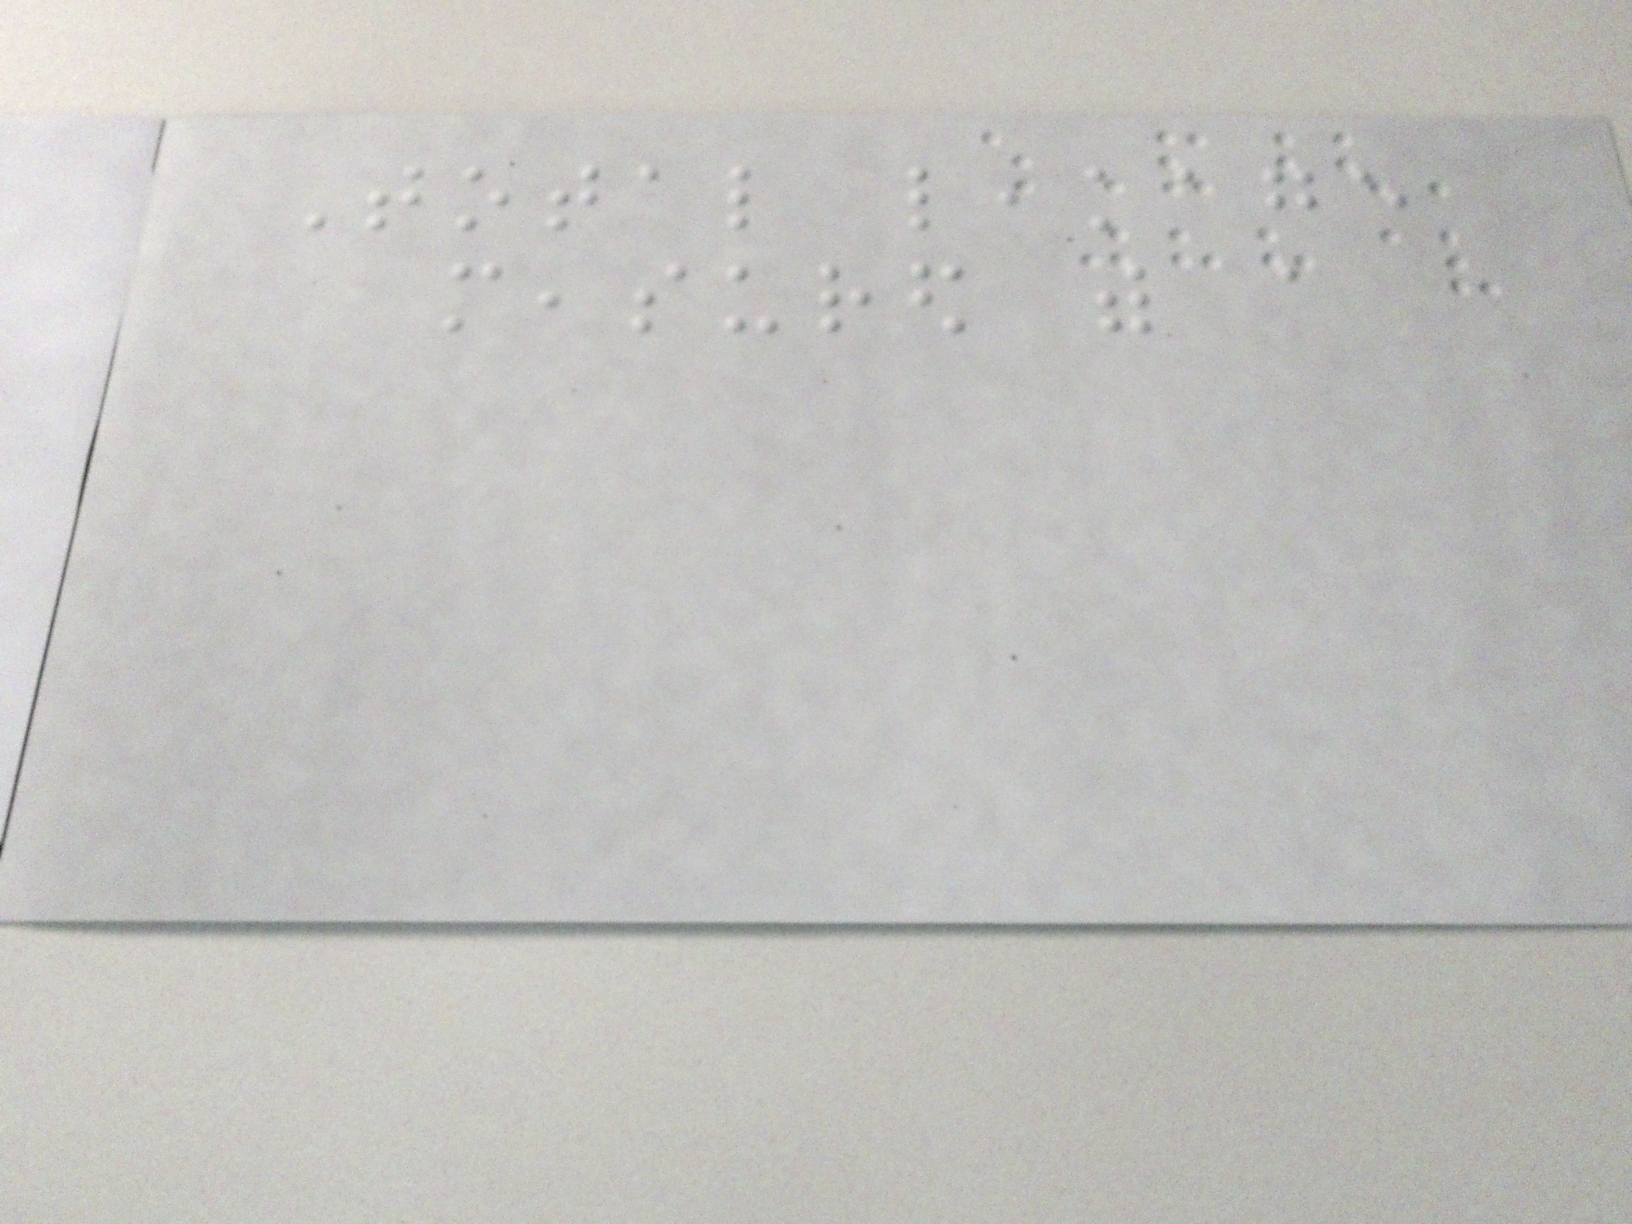Total leakage
measured with a
